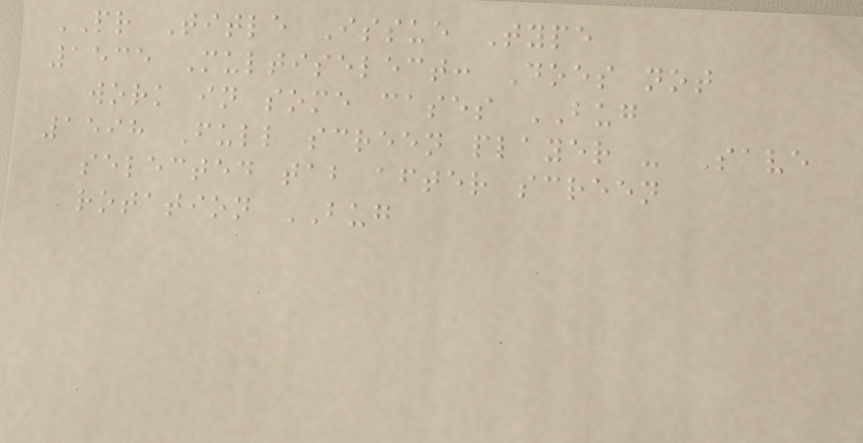PR Title Issue Type
1535 Multiselect: Does not
work in some cases BUG
1598 Full screen player - Save
selected tab after screen
rotation BUG
